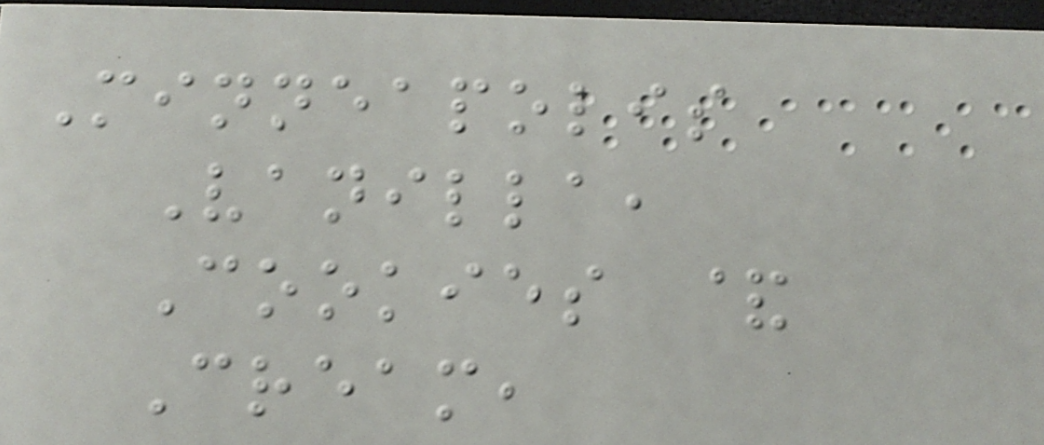Minneapolis
Vanilla,
Cookies &
Cream,
